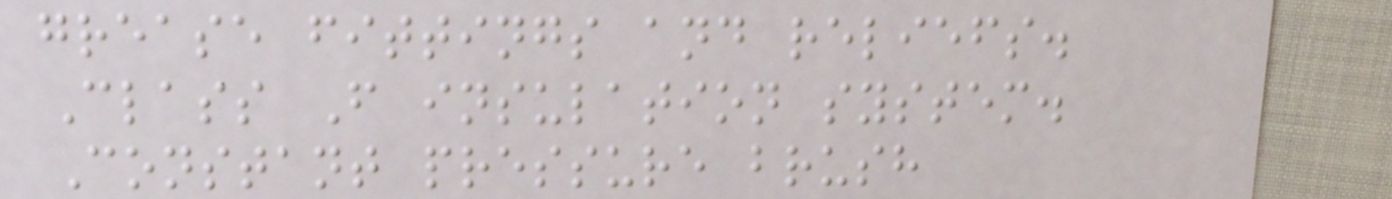grease fittings and reliefs.
Class F insulation system.
Constant pressure brush
